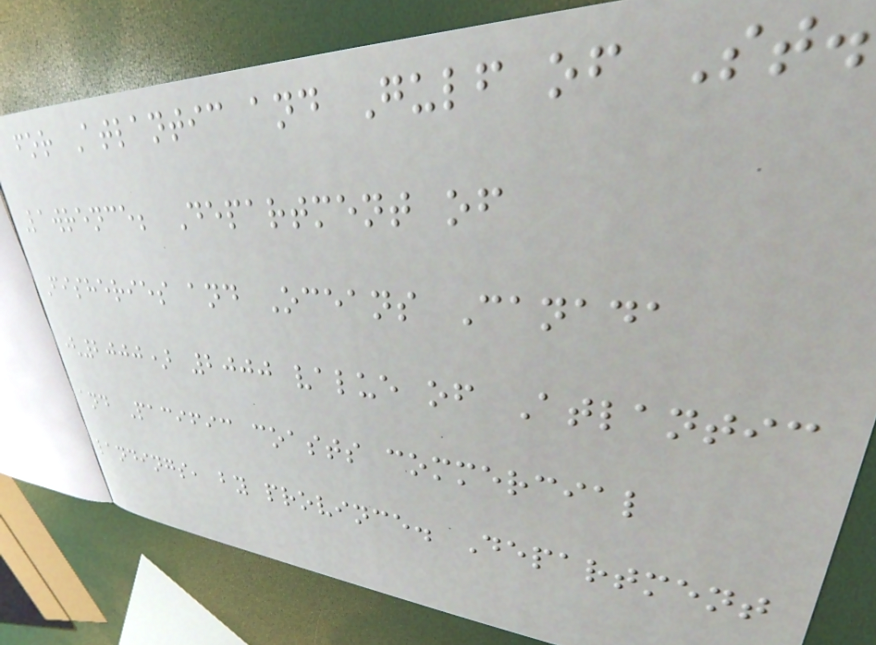for Atlantic and Gulf of St.
Lawrence; Department of
Fisheries and Oceans Canada
(2000) 2000 value of Atlantic
and Pacific coasts commercial
landings, by province. Department
